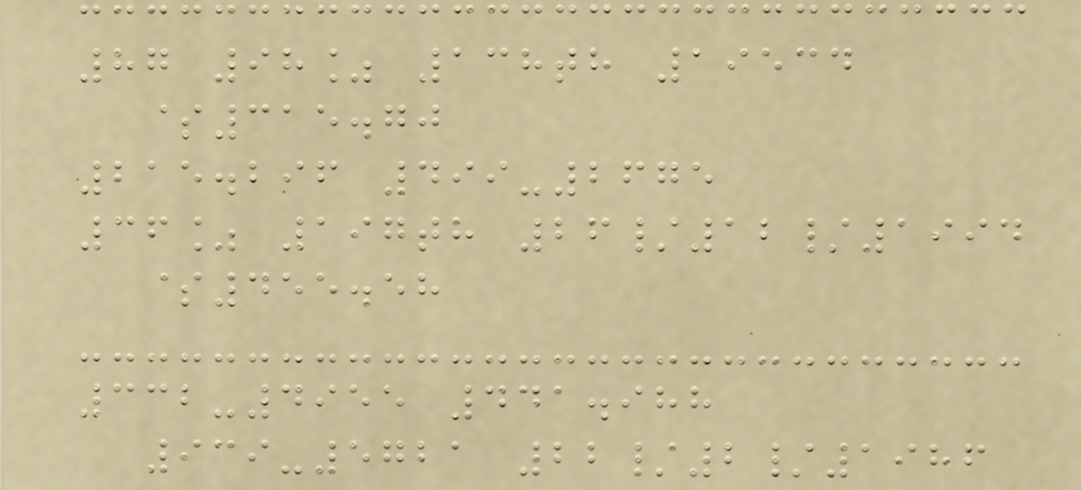87 98% 138th 19534
$315.70
215.296 499-2675
36% 197th 26/12/1994
$455.58
332-4955 441.988
939-5721 22/2/1986
